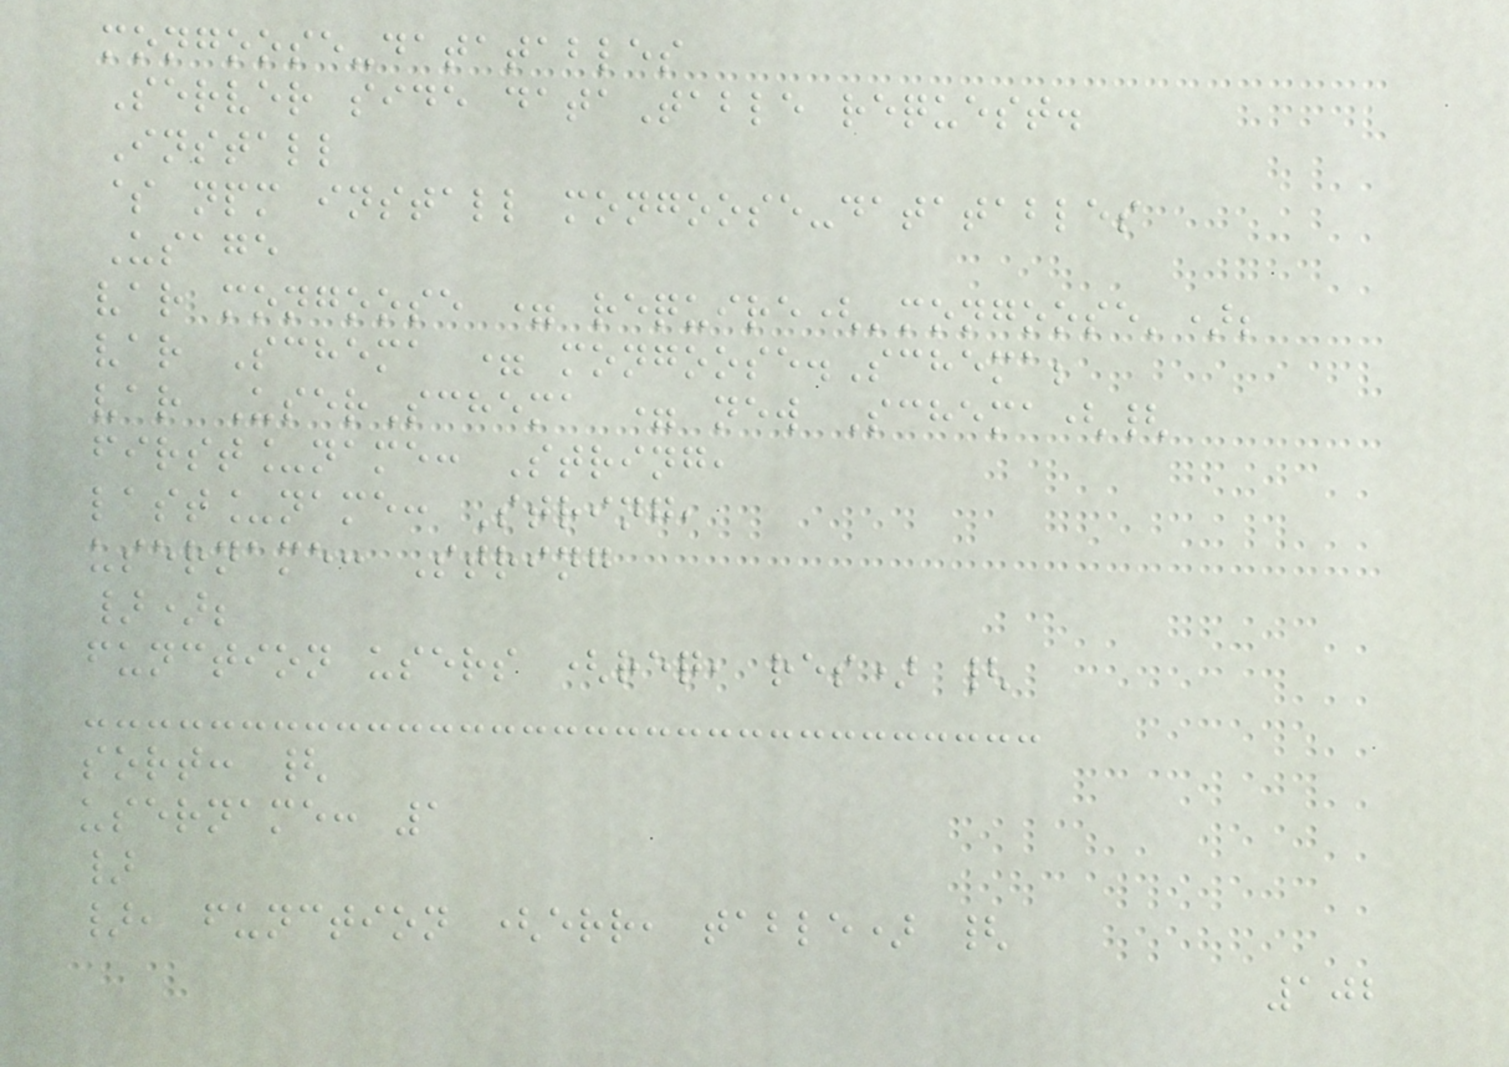mongoose-datatables
Server side dataTable request.
Install
$ npm install mongoose-datatables
Usage
var mongoose = require('mongoose');
var Schema = mongoose.Schema;
var UserSchema = new Schema({
first_name: String,
last_name: String,
username: String
});
function users (req, res) {
sort: {
username: 1
}
}, function (err, table) {
102
